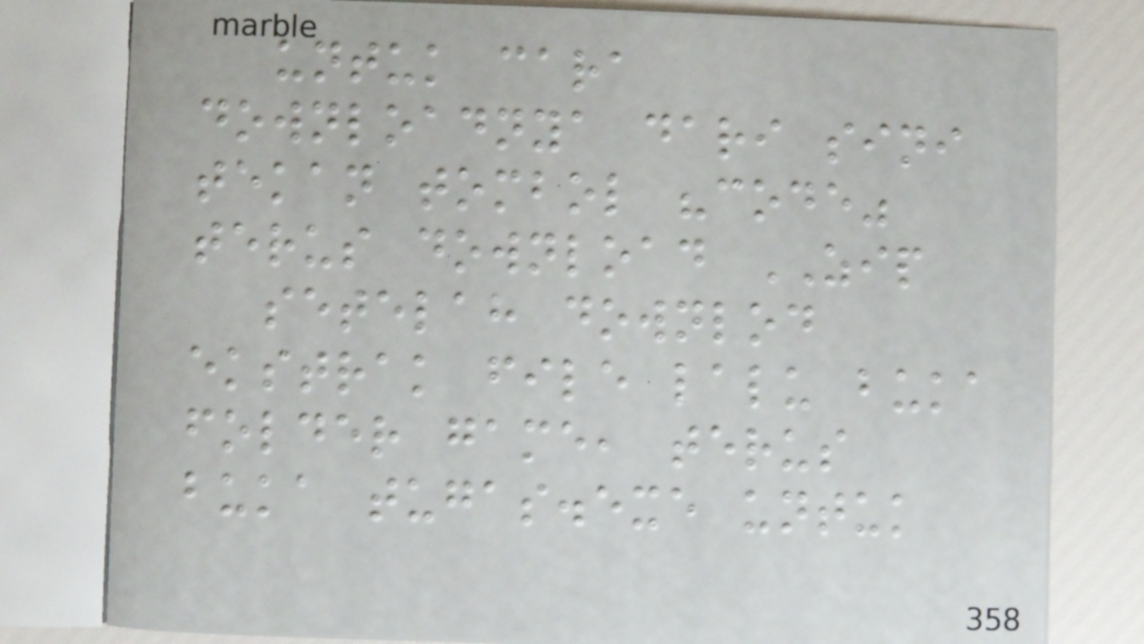untuk cara
downloadnya dari sini
tekan tombol "code"
terus download ZIP
setelah downlod
ekstrak file lalu buka
folder game, terus
buka tugas.exe untuk
